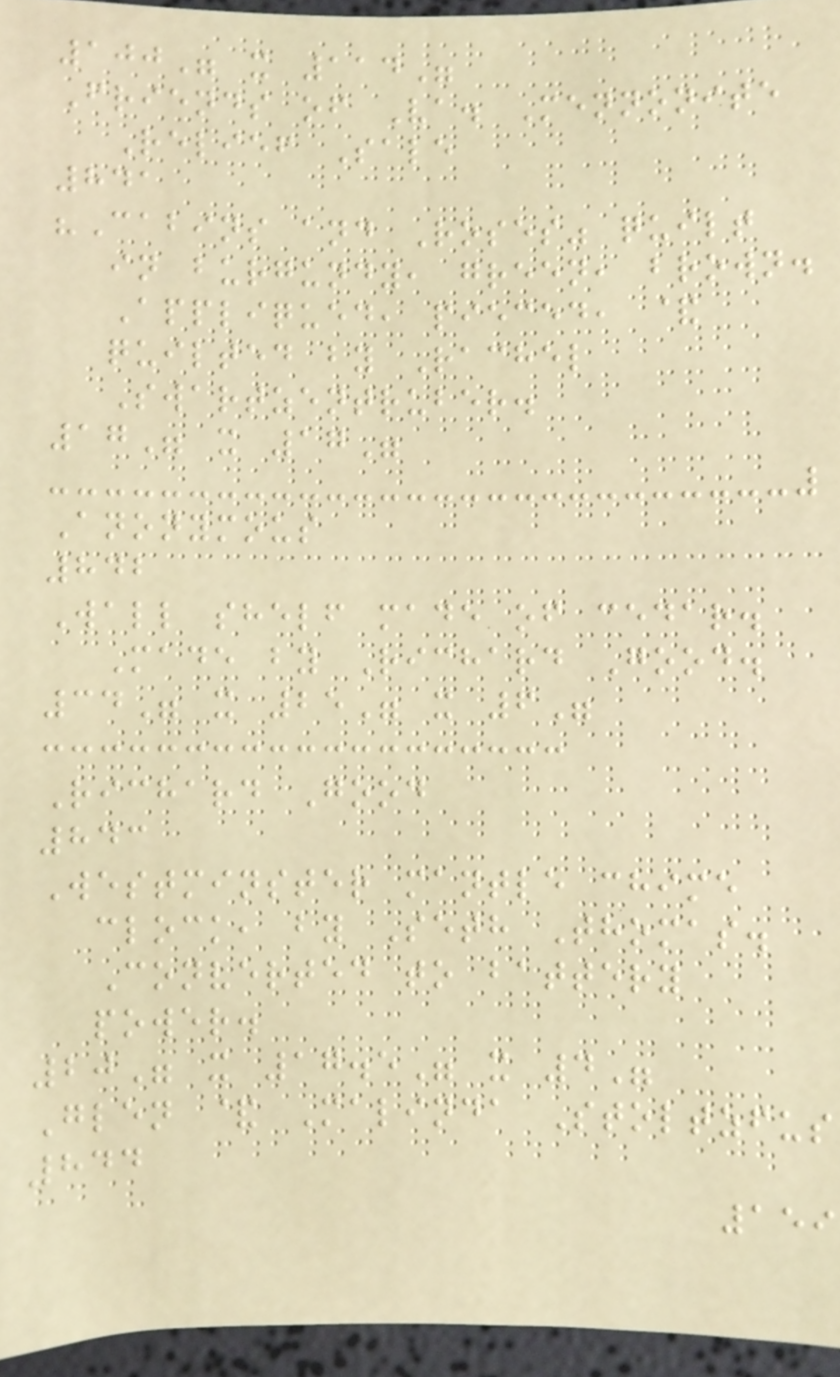100" x 114"
Friends of Va. Mennonite
Relief Sale
841
"Cabins and Roses" quilt
in burgundy, green, brown.
Appliqued, pieced, &
quilted by Rachel
Swartzentruber.
17" x 17"
Anonymous
842
Wall shelf made of cedar.
Made by Richard Good.
34" x 25" x 6"
Richard Good
843
Westminster mantle chime
clock, by Seth Thomas.
Converted to battery
power.
20" x 17.5" x 4"
Glen & Malinda Stoltzfus
844
159
